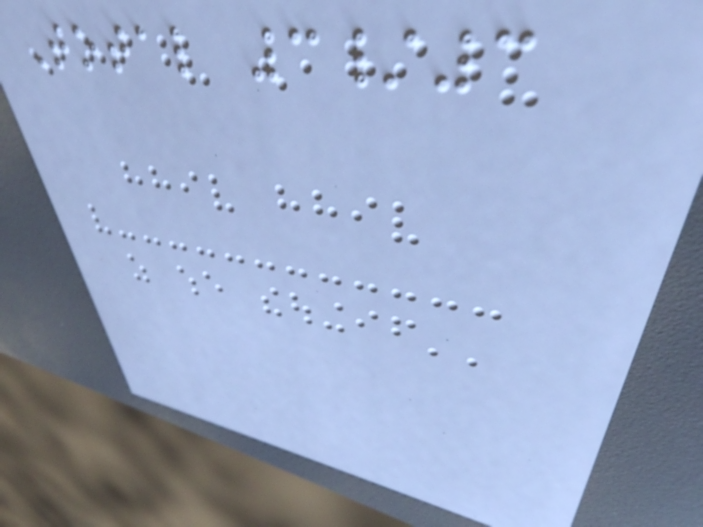Total 3/3
